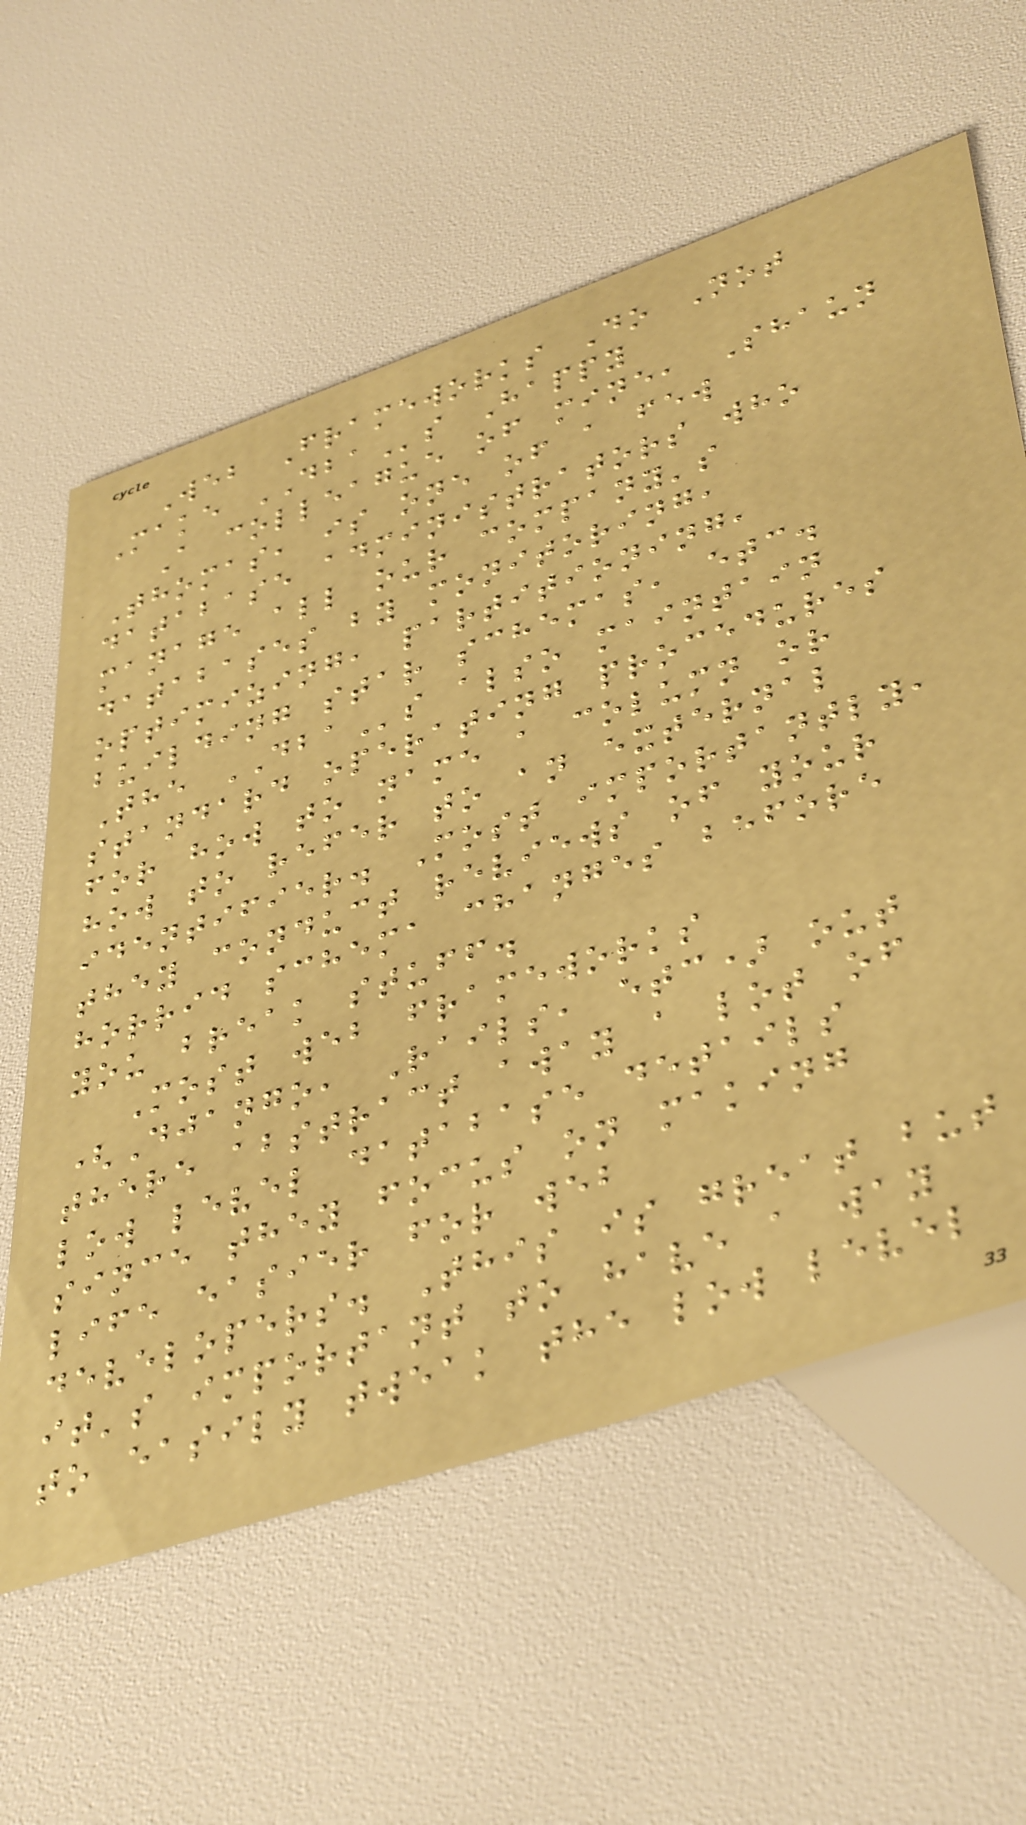Web Frameworks Do Not
Make DBAs Happy
A colleague of mine, Shaun
Thomas, is one of a few
database administrators who
manage all our company's
databases by monitoring,
optimizing, partitioning,
building star schemas, etc.
The DBAs also maintain
standard operating procedures
for how to name a column or
how to refer to an external
identifier. Most importantly,
they conduct reviews of your
horrid schema changes before
you break stuff.
Most web frameworks
(Django, Rails, etc) out
there abstract away a lot of
low level database details
since they focus on making
life easier for web
developers. This is great but
it's important to have a way
to easily tweak the low level
